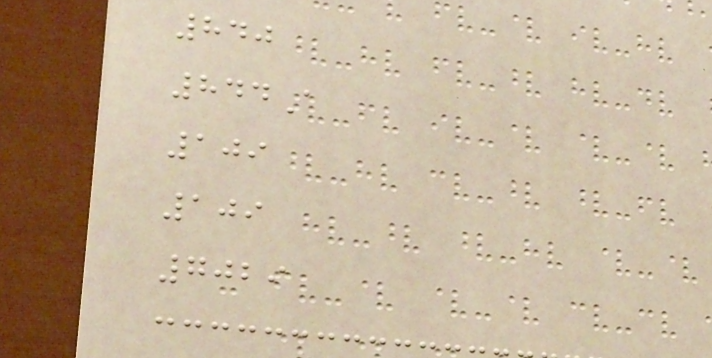840
844A
109
109
7029
